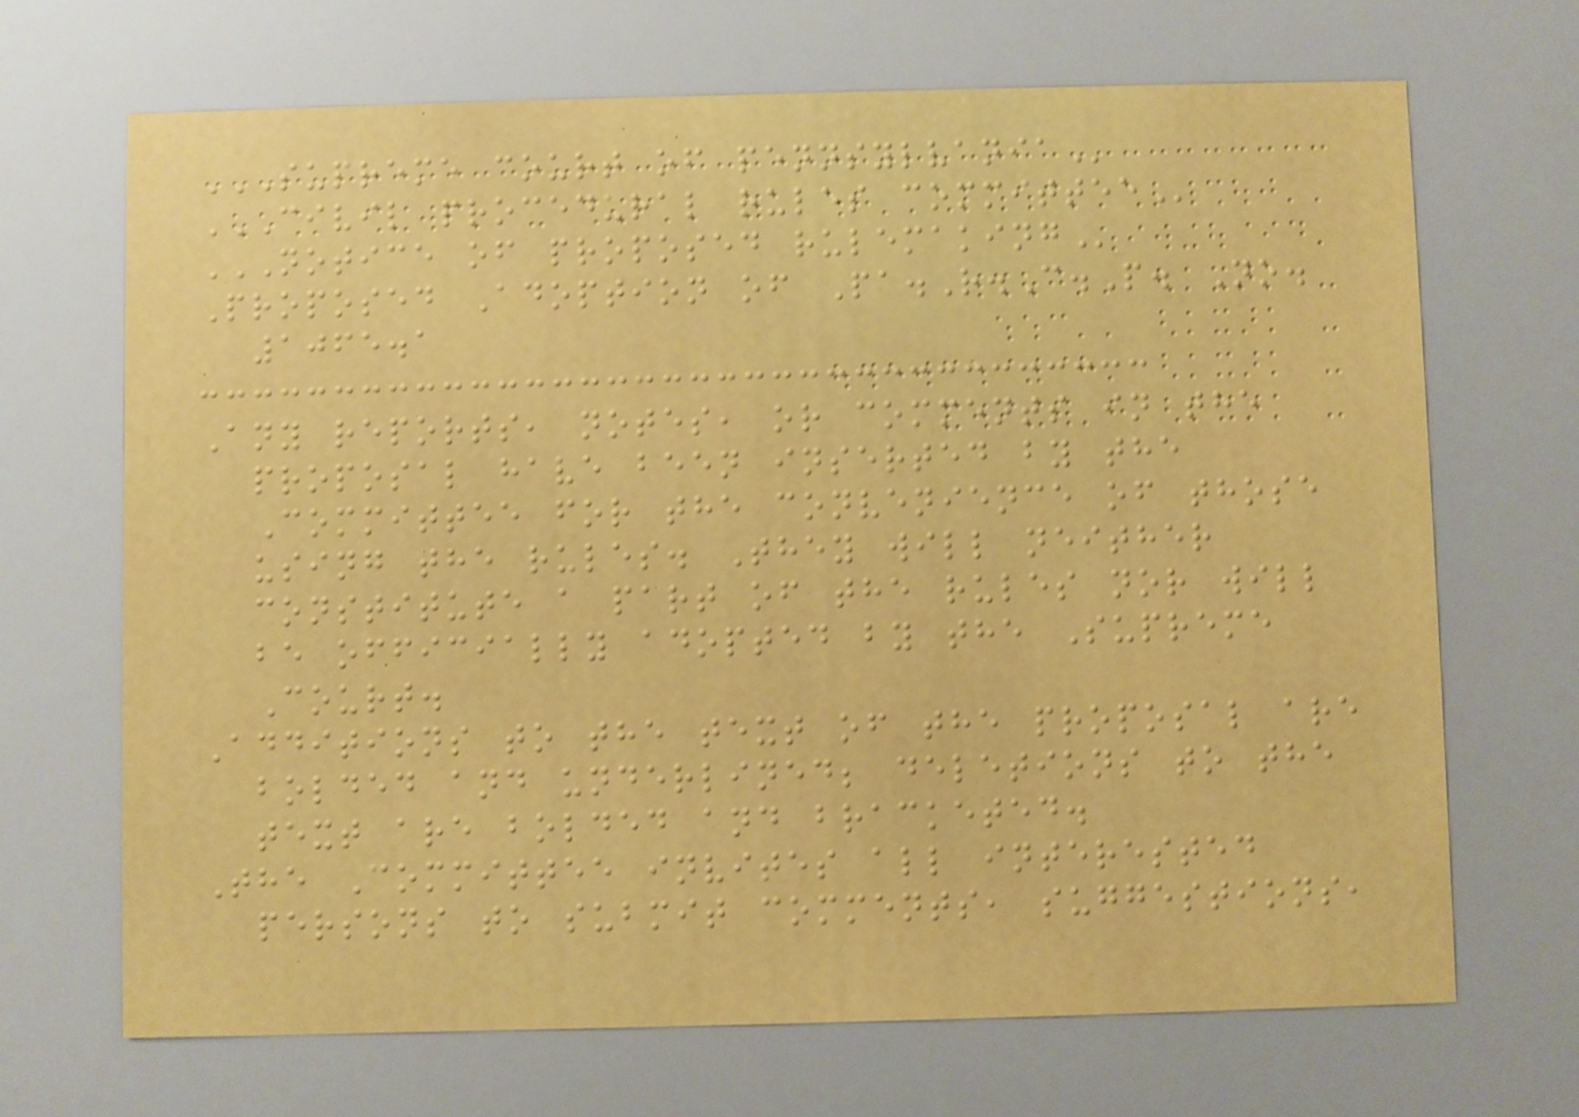SUPREME COURT OF PENNSYLVANIA
CIVIL PROCEDURAL RULES COMMITTEE
NOTICE OF PROPOSED RULEMAKING
Proposed Adoption of Pa.R.C.P. No.
1065.1
Any reports, notes, or comments in the
proposal have been inserted by the
Committee for the convenience of those
using the rules. They will neither
constitute a part of the rules nor will
be officially adopted by the Supreme
Court.
Additions to the text of the proposal are
bolded and underlined; deletions to the
text are bolded and bracketed.
The Committee invites all interested
persons to submit comments, suggestions,
